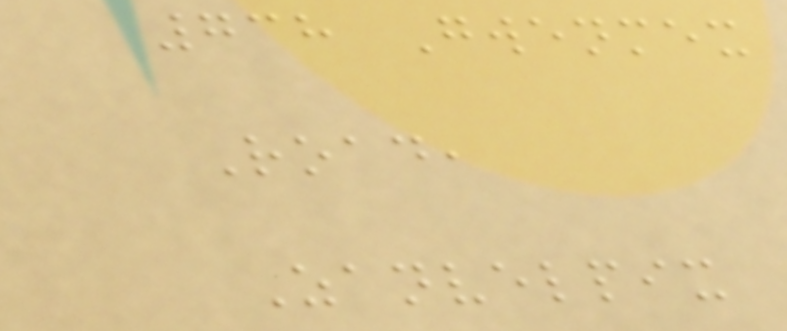738 Gwenmex
Road,
Zanvelpix
